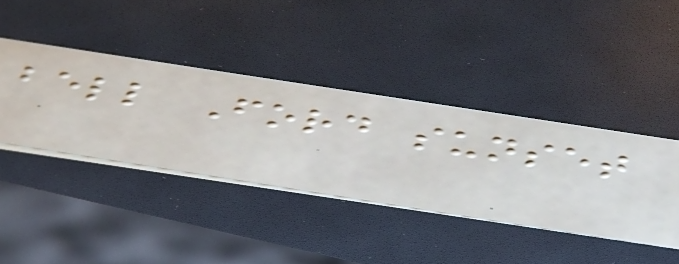bell Ford sunset
